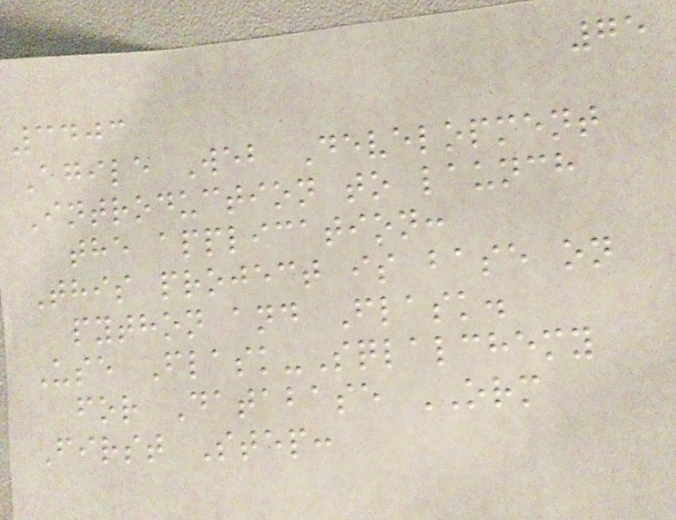75
3403
Agile Web Development
Introduction to launch
the application:
This project is base on
python and Flask.
Use Flask-Sqlalchemy
for Database ORM
First Step:
